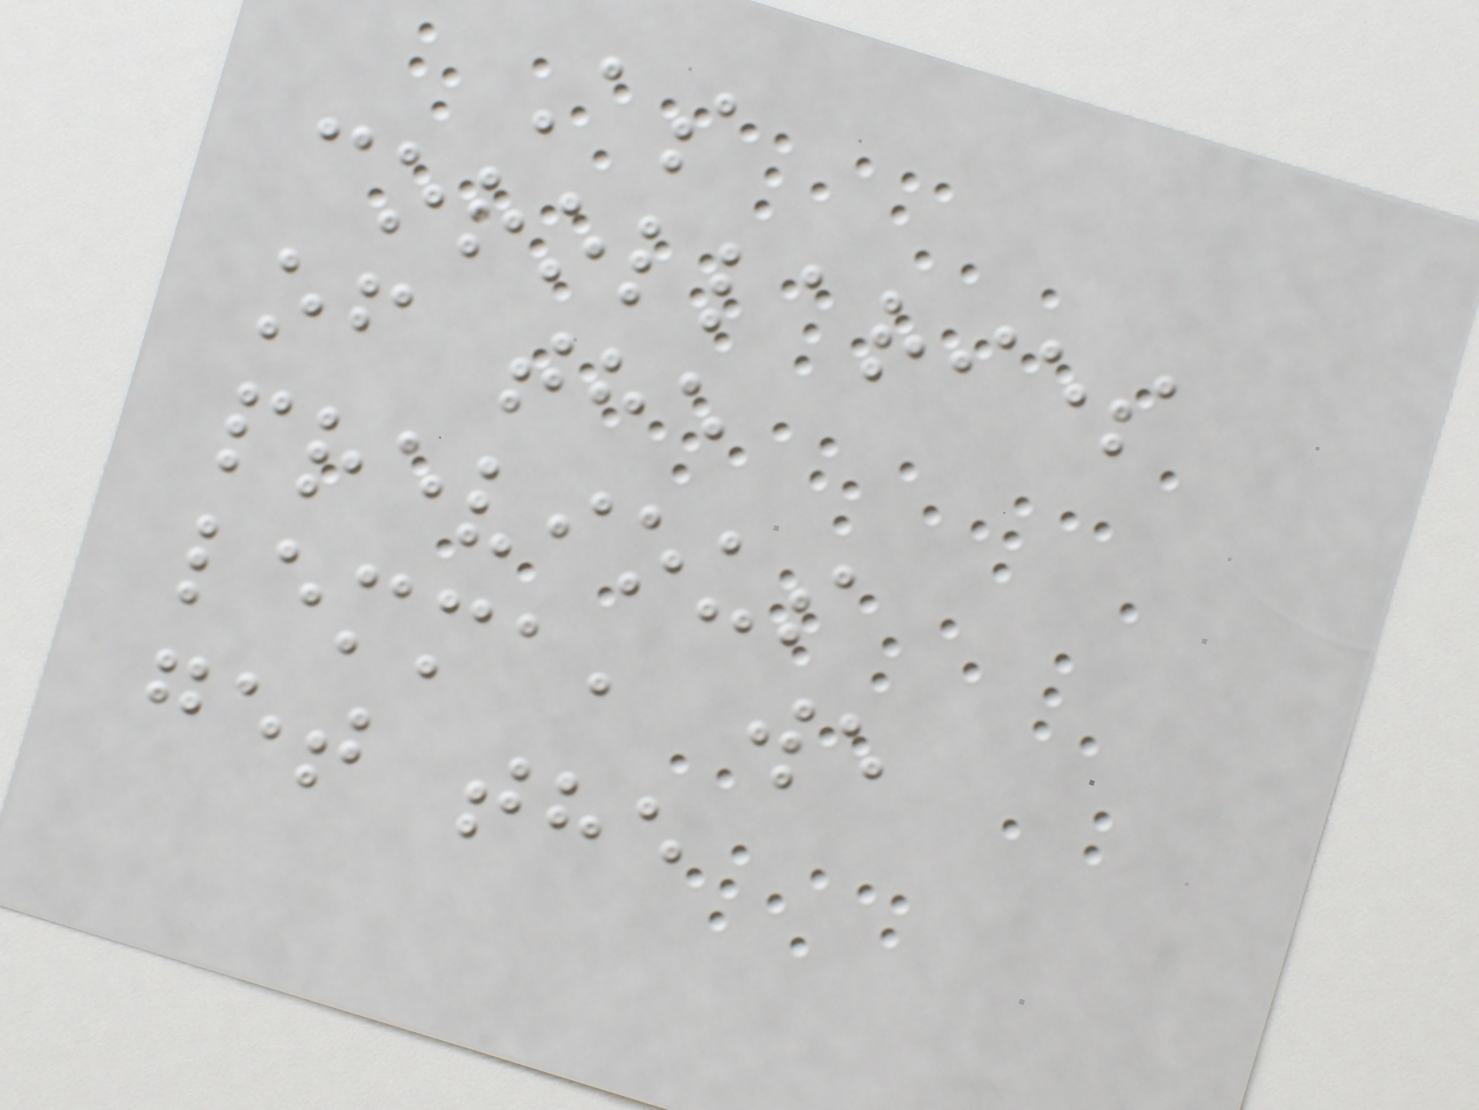As
corollaries
of the
previous
lemma, we
get the
